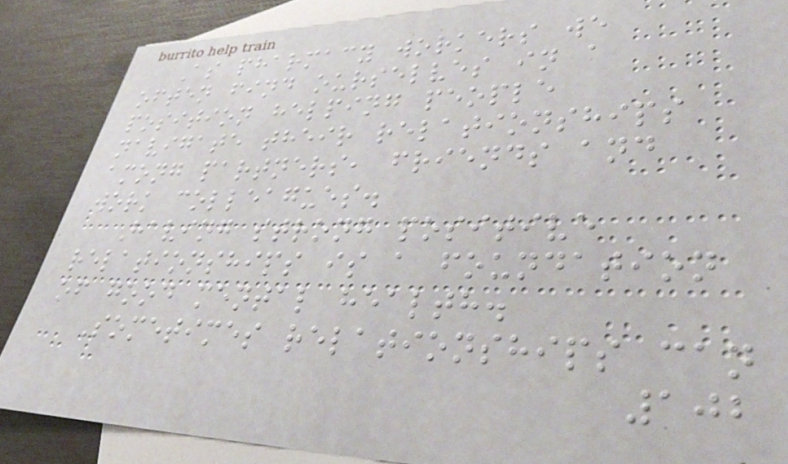As pharmacy workers we
often find ourselves in a
position helping people
navigate their relationships
among partners, friends and
work colleagues.
Having strong positive
relationships is a foundation
of good mental health.
Sometimes relationships can
102
